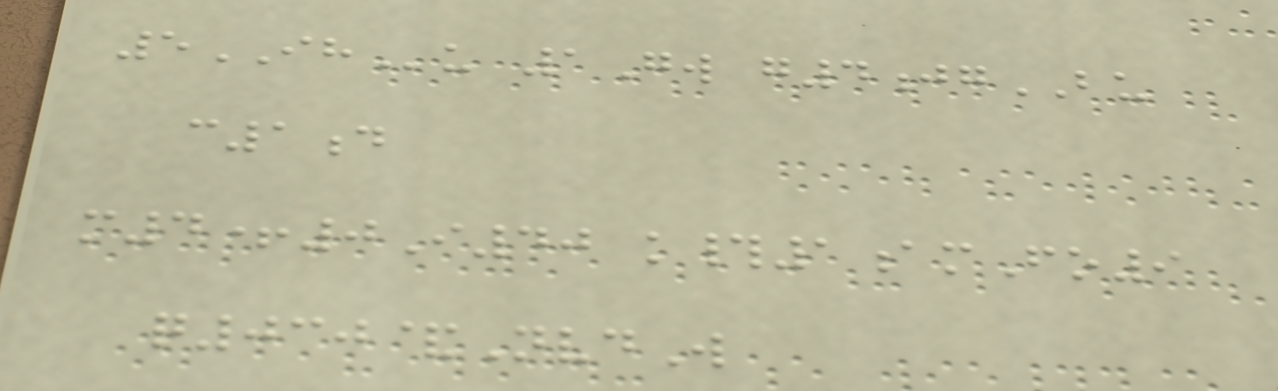5IHu 1Gw g4jgBU
c1d
m4+0I40 k#1amFo9
q030&NvdW
